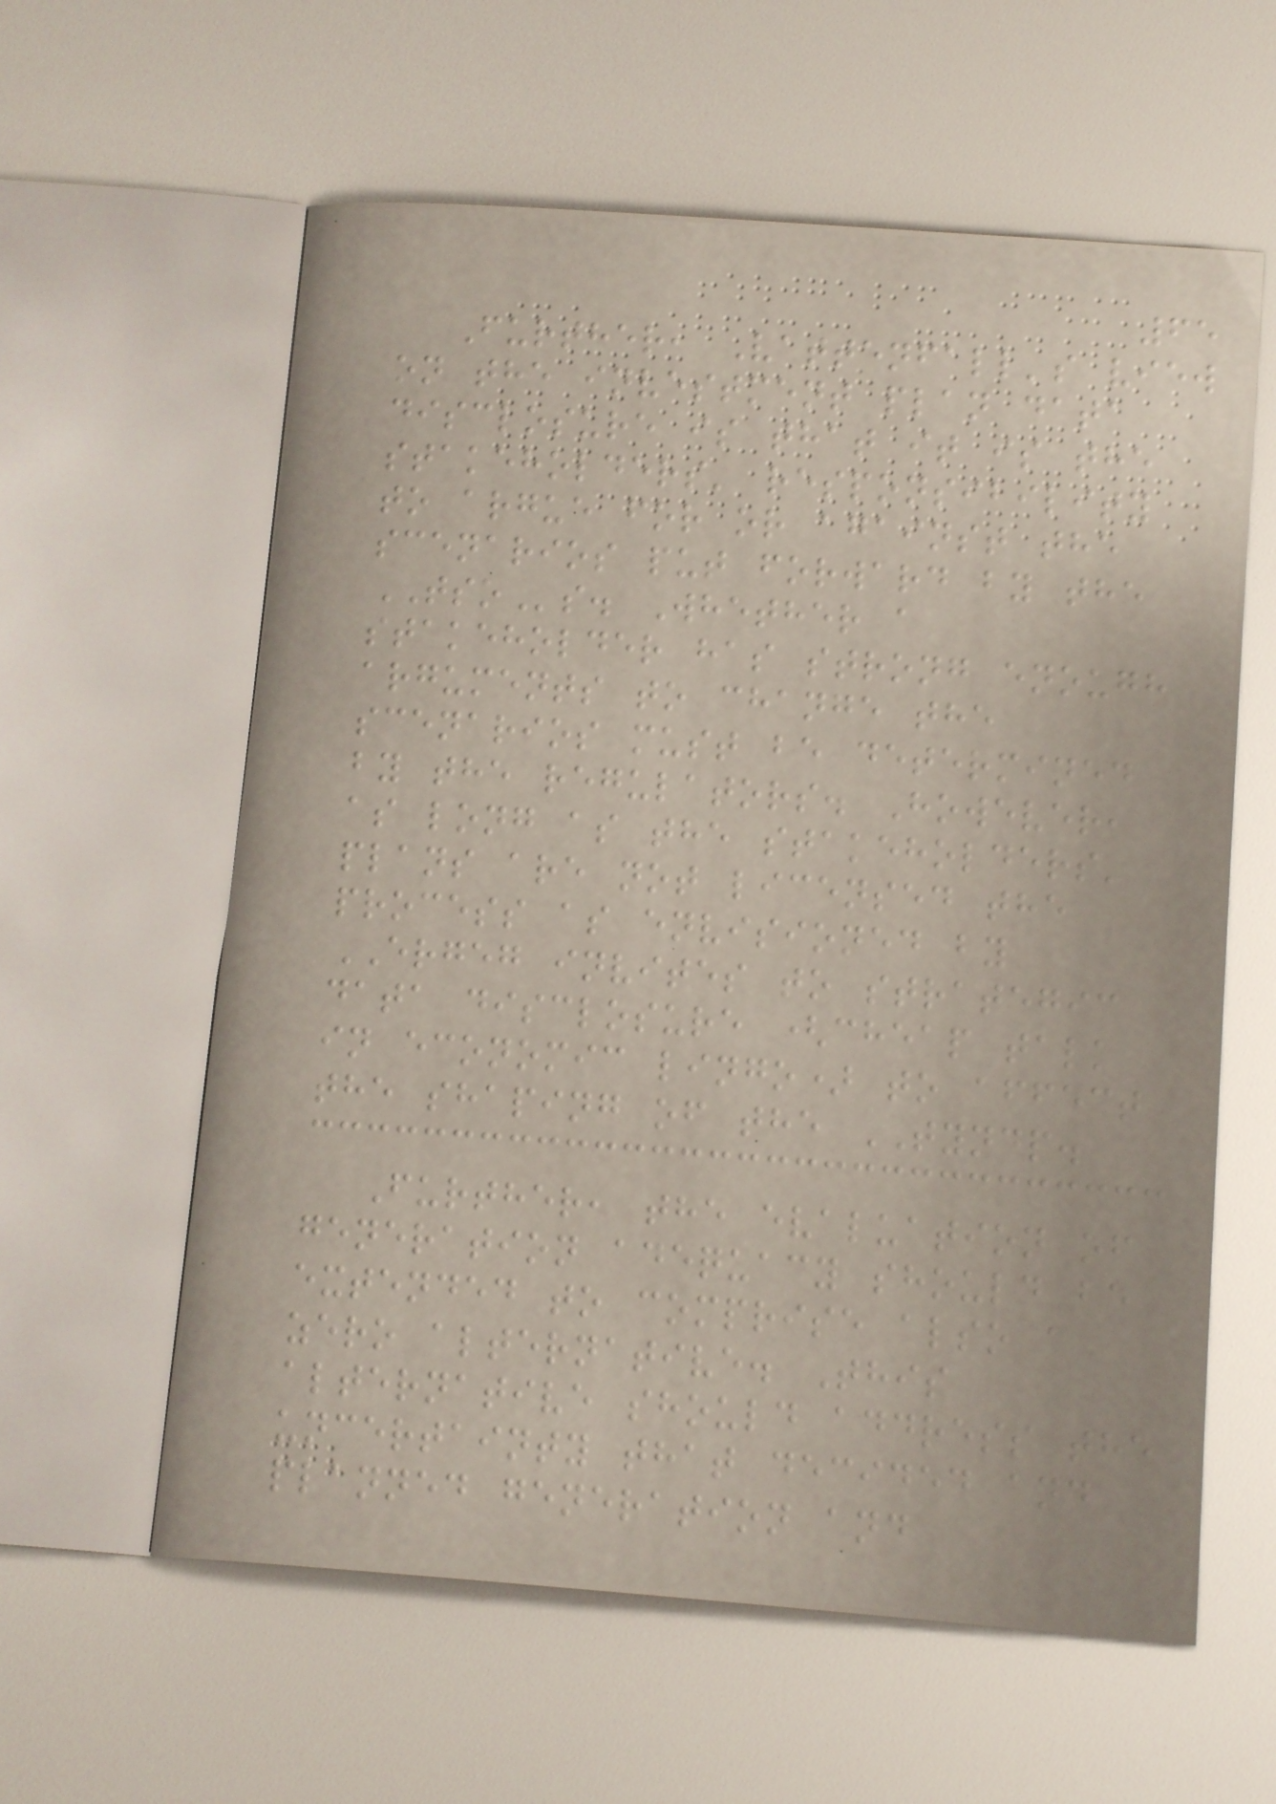65
Further, Vattenfall's view
on the investment plan data
disclosure is that it is the
stakeholders' responsibility
to argue for or against the
scenarios put forward by the
TSOs. Whether a
stakeholder has strong enough
arguments to change the
scenarios must be determined
by the regulators. However,
as long as the stakeholders'
plans are not licensed the
process as envisioned by
ERGEG invites to strategic
data disclosure (cheap talk
in economic lingo) to affect
the shaping of the TYNDP.
Further, the evaluation of
generation adequacy should be
extended to comprise also a
zero alternative. This
alternative should address the
uncertainty that decided and
planned generation and
